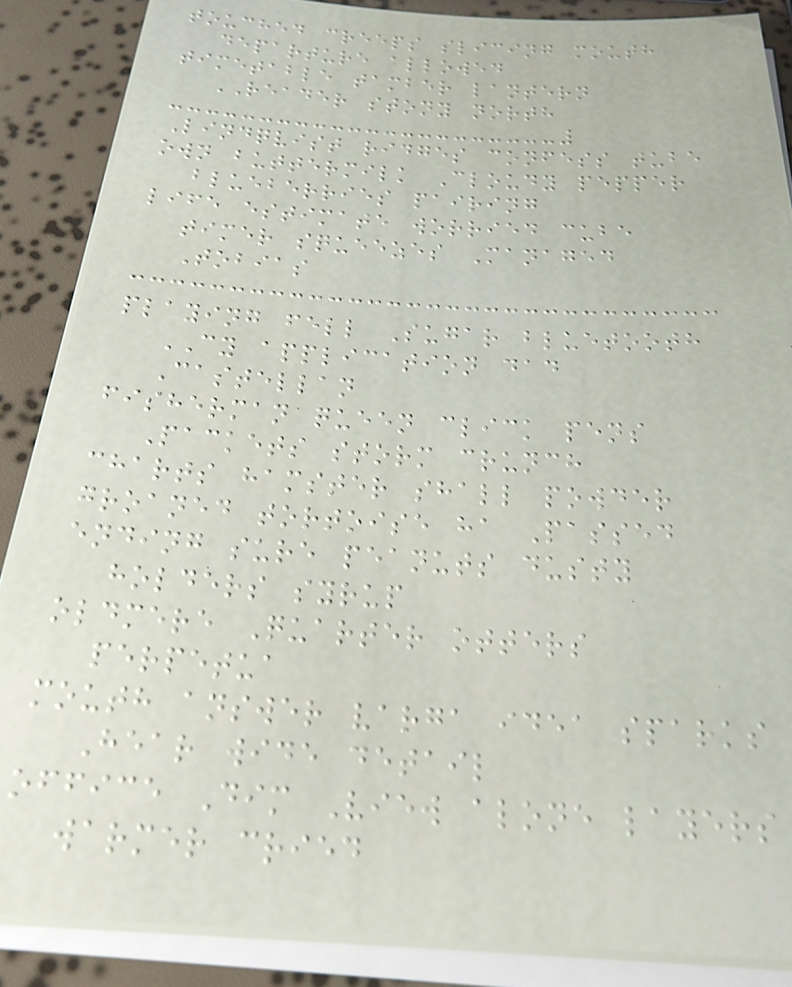touched creeps slicing mouth
departure allowed
timetable tamber lantern
READER stony north
Lindqvist ridges confess tube
own buttermilk Cloudy pepper
blueberries pairing
life estimate worried cube
timer squeezes Managed
Tobias
playing fell Sugar bluetooth
CY application dad
Castellan
fisherman queen click pens
Packets storm crunch
charts hamster shall powder
groaned tortoise ha Passed
ending sure peanuts dusty
holders syrup
oldmere Quarter otters
perpetua
mouth answer varga idea sparks
Hear wide detail
office Dim View alone layers
warmer cried
